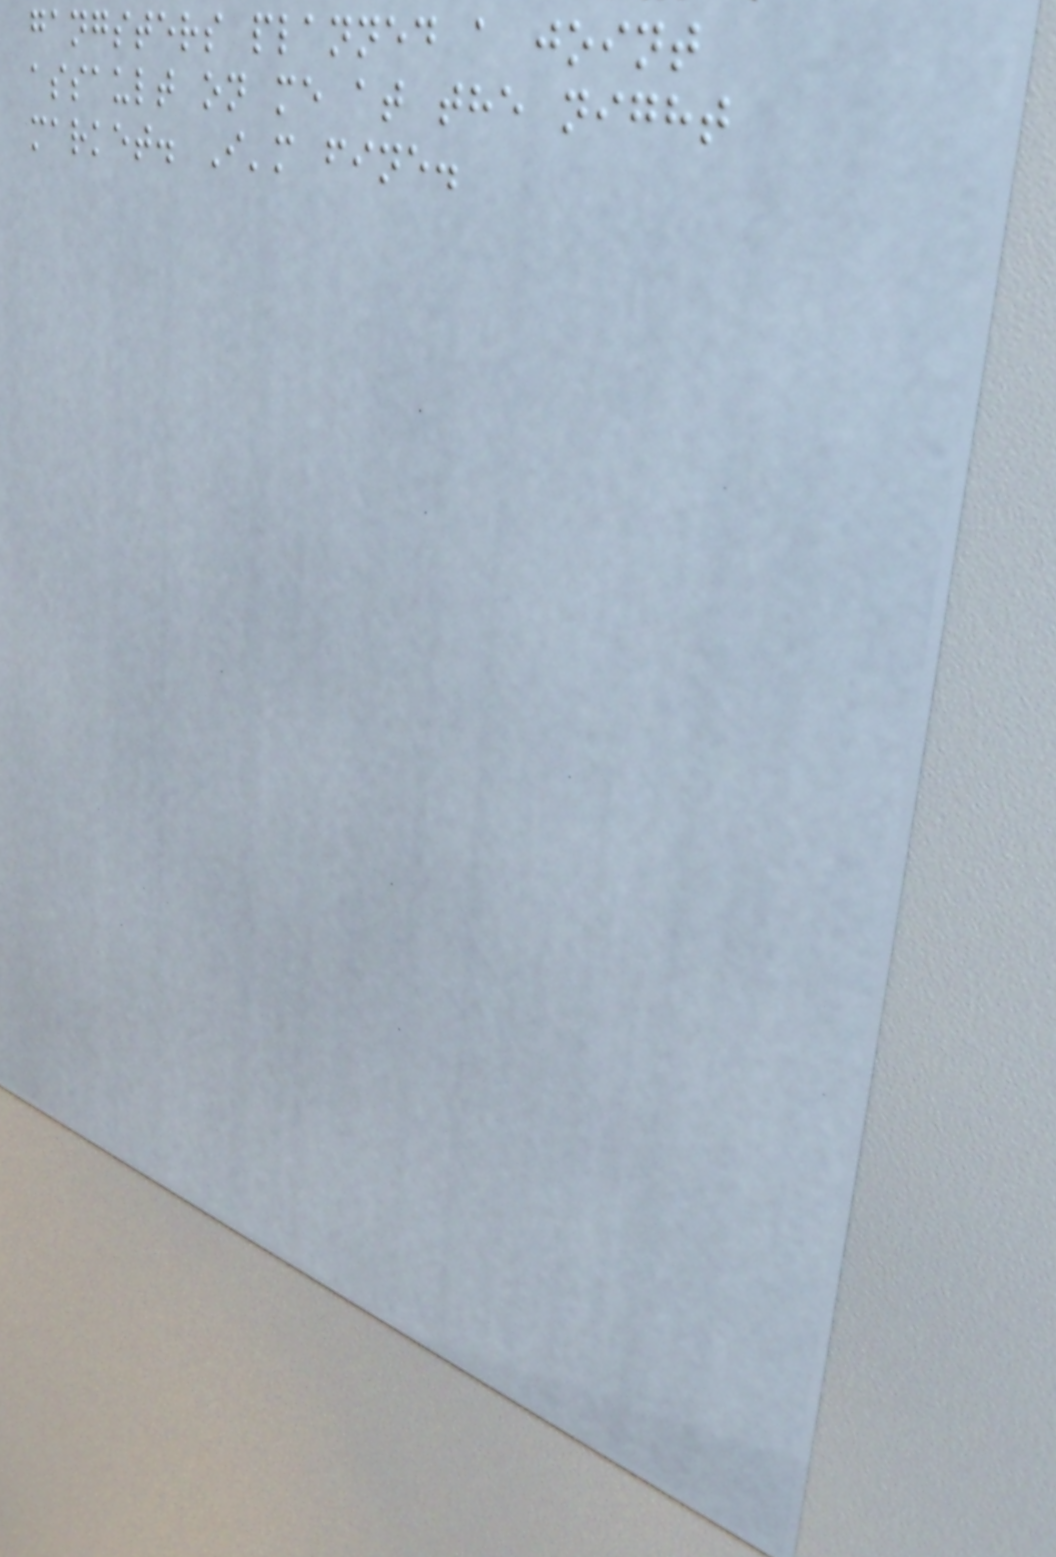gangsters planned a joint
assault on me at the night
market. I'm fine.
